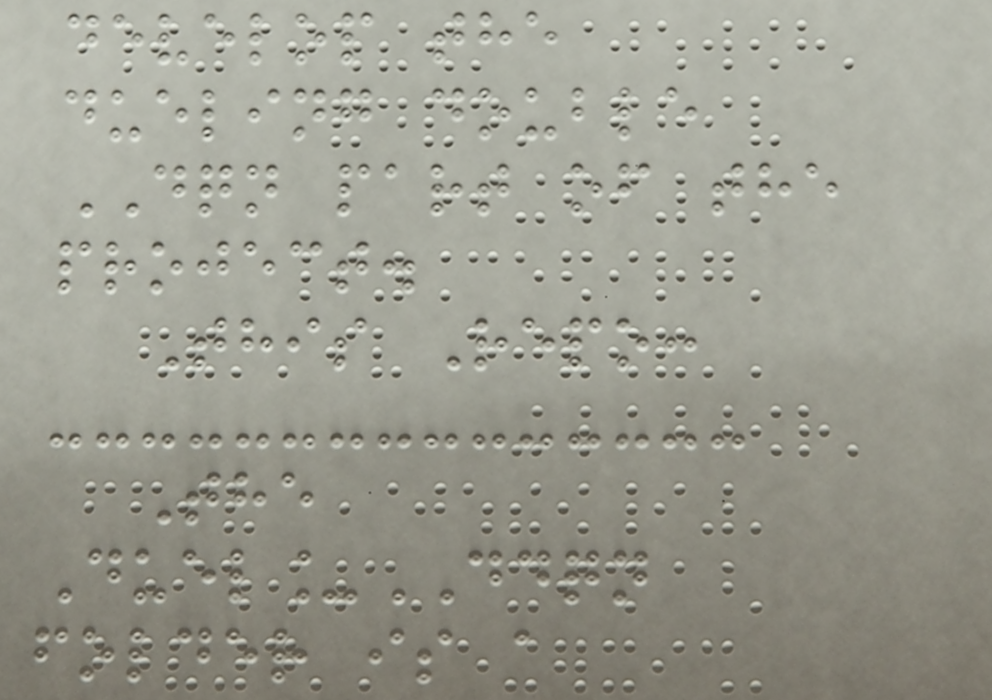develop the
dueling double
DQN part of the
project.
This Repo:
The
Duel_DDQN
folder is a
